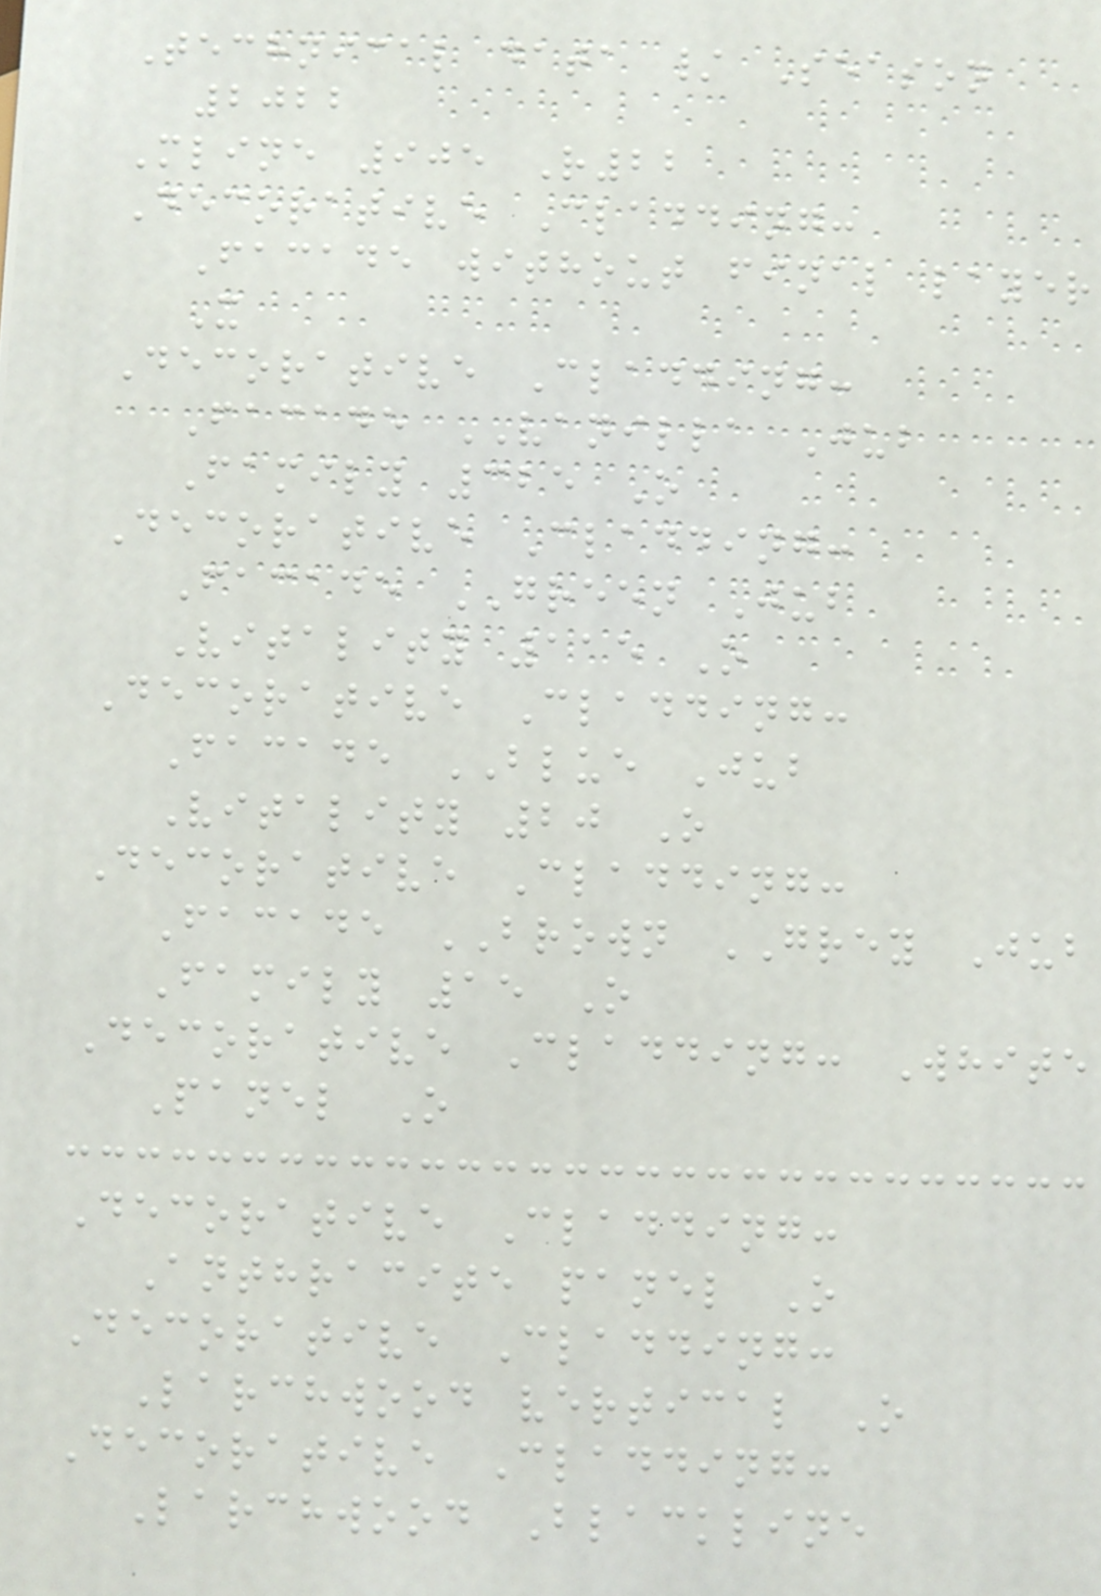Technical data / Season
2022
Mline 905 R22
Decorative Cladding:
Facade without final layer
X
Decorative Cladding:
Facade VANILLA Jub
Family 325 O
Decorative Cladding:
Facade GREEN Jub
Vitality 115 O
Decorative Cladding:
Facade BLUE Jub
Vitality 20 O
Decorative Cladding:
Facade BROWN GREY Jub
Family 15 O
Decorative Cladding: White
Panel O
Decorative Cladding:
Anthracite panel O
Decorative Cladding:
Larchwood vertical O
Decorative Cladding:
Larchwood Blackline
